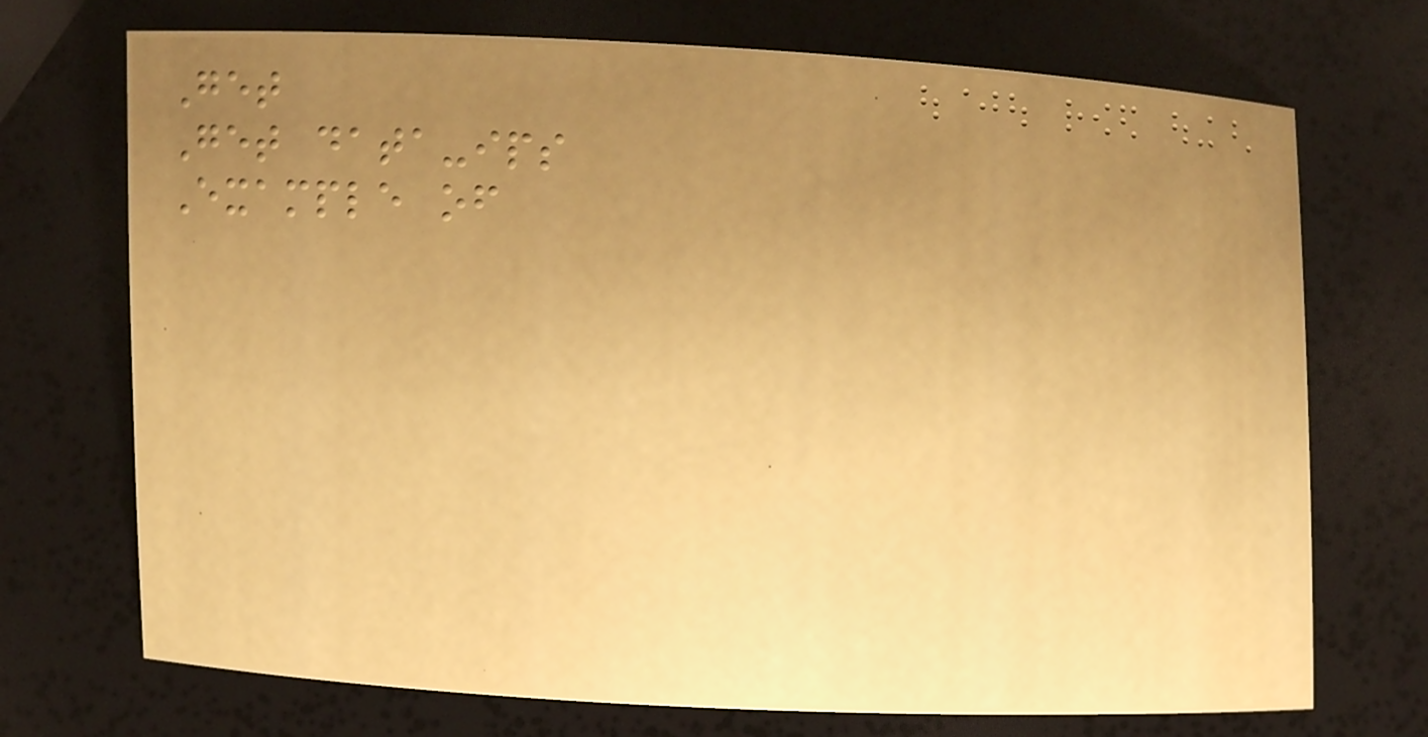Get
Get data-ips
Example of
